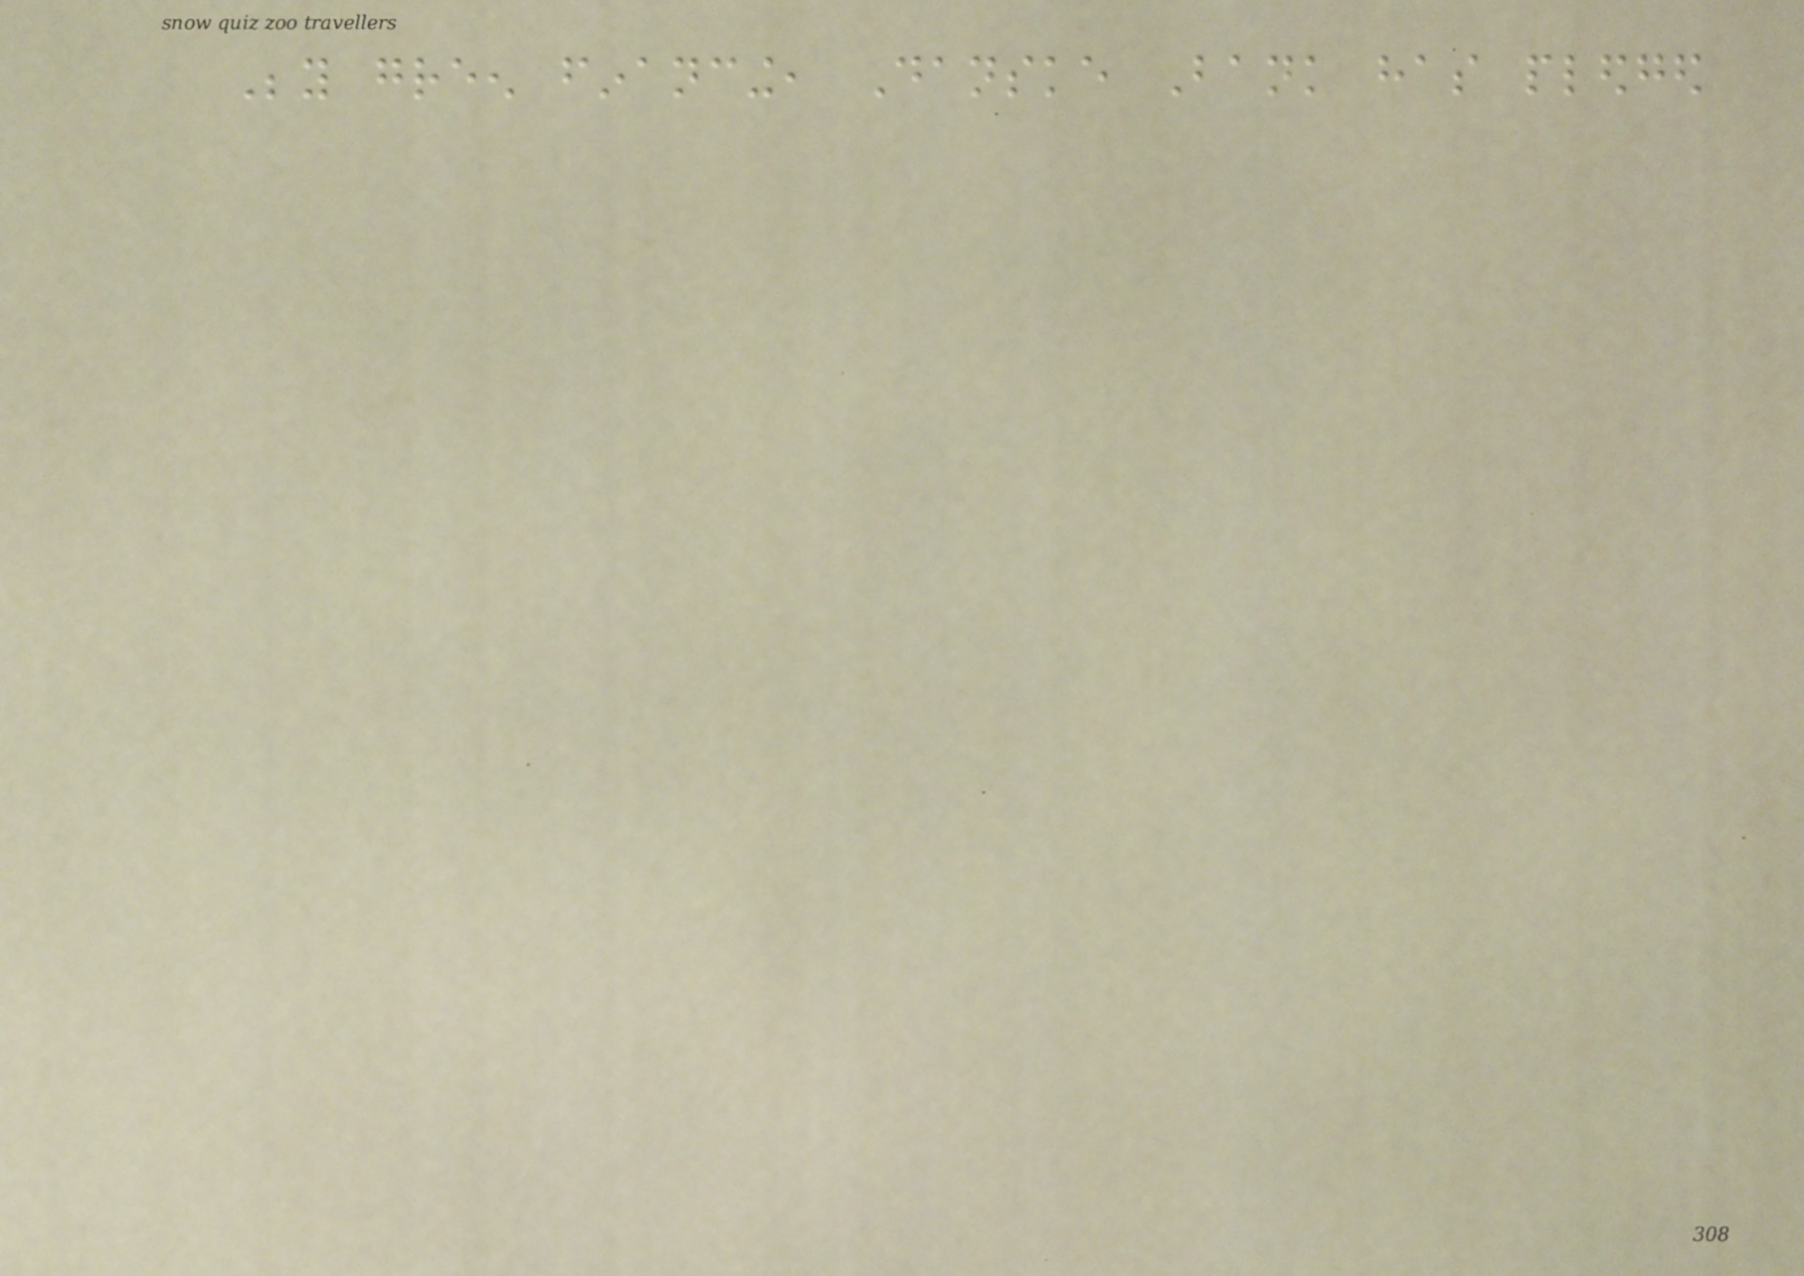Beyond green financing, Danske Bank has pledged
